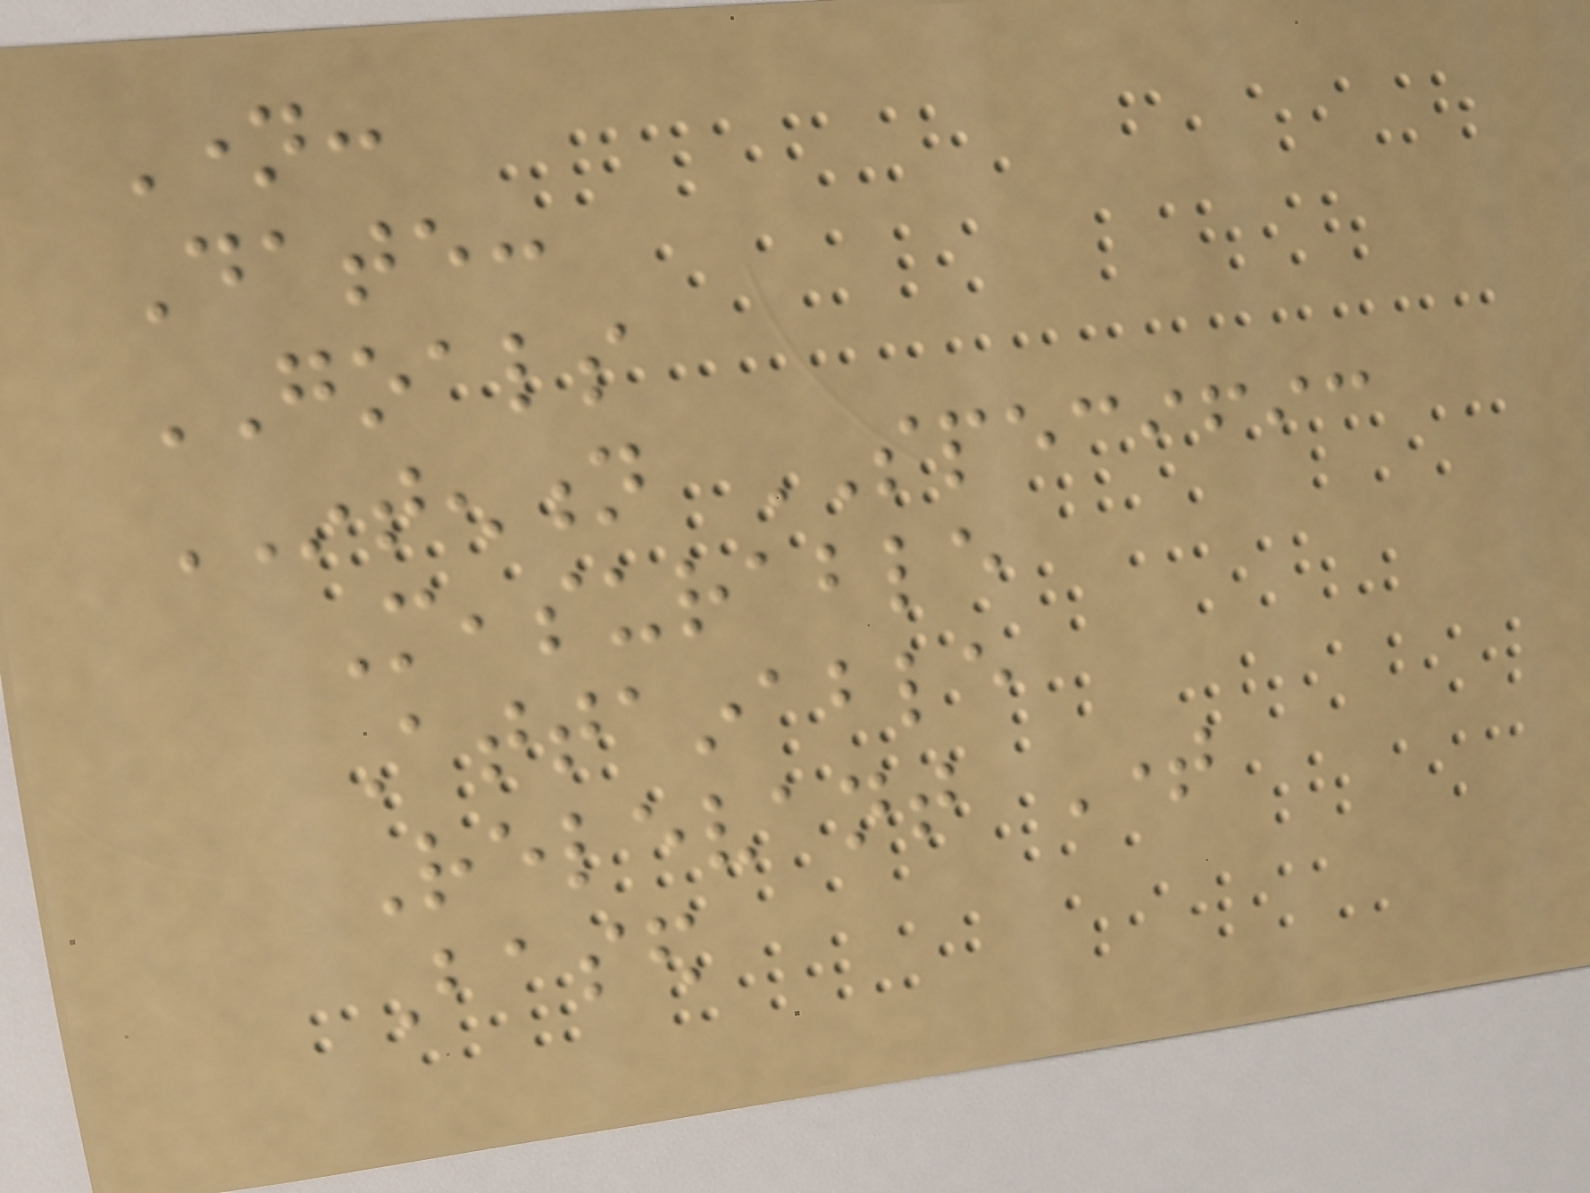Name:
Date:
GOALS
INTENTION SPECIFIC
Measurable
Attainable
Relevant Time
Based
